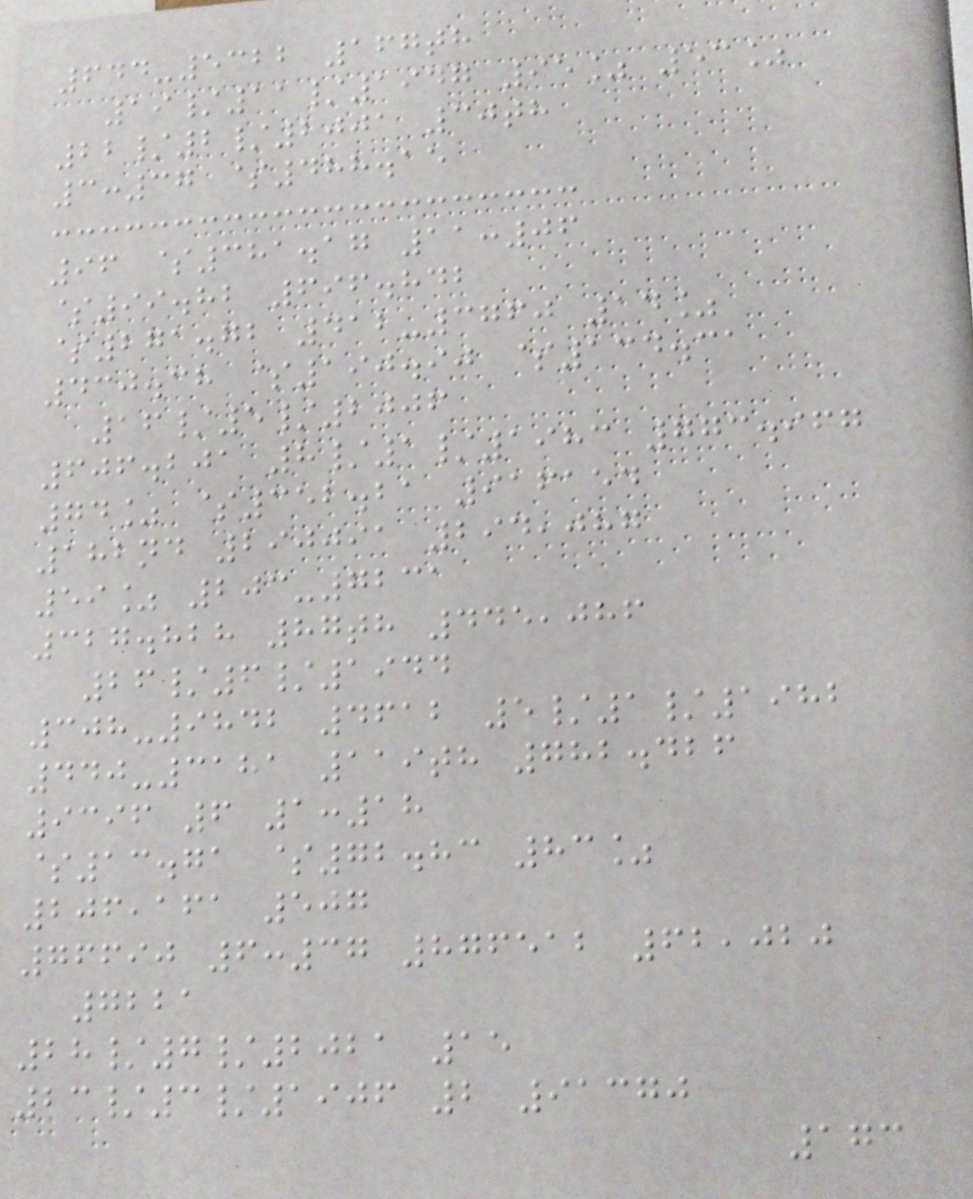644-5322 167th
19/11/1947 95% 53%
22/2/2001 30th
3:37 $488.15
96 $381.17 11:06
$99.82 696.842
$271.72 412-3760 14%
430.38 $190.90 $134.31
16/5/2006
606.201 8/1/1983 773.967
74% $352.21 916154
182nd 290091 294,087
59% 203-7231
327.828 87th 445,086
26/6/1944
308-9842 4612 5/1/1982
440-3181 119th 782.426
9396 6 1:18
$13.71 $72.83 83%
206,161 507
76690 6:37 876512 62,020
7221
28/7/2021 15
23/3/1906 2 91370
173
